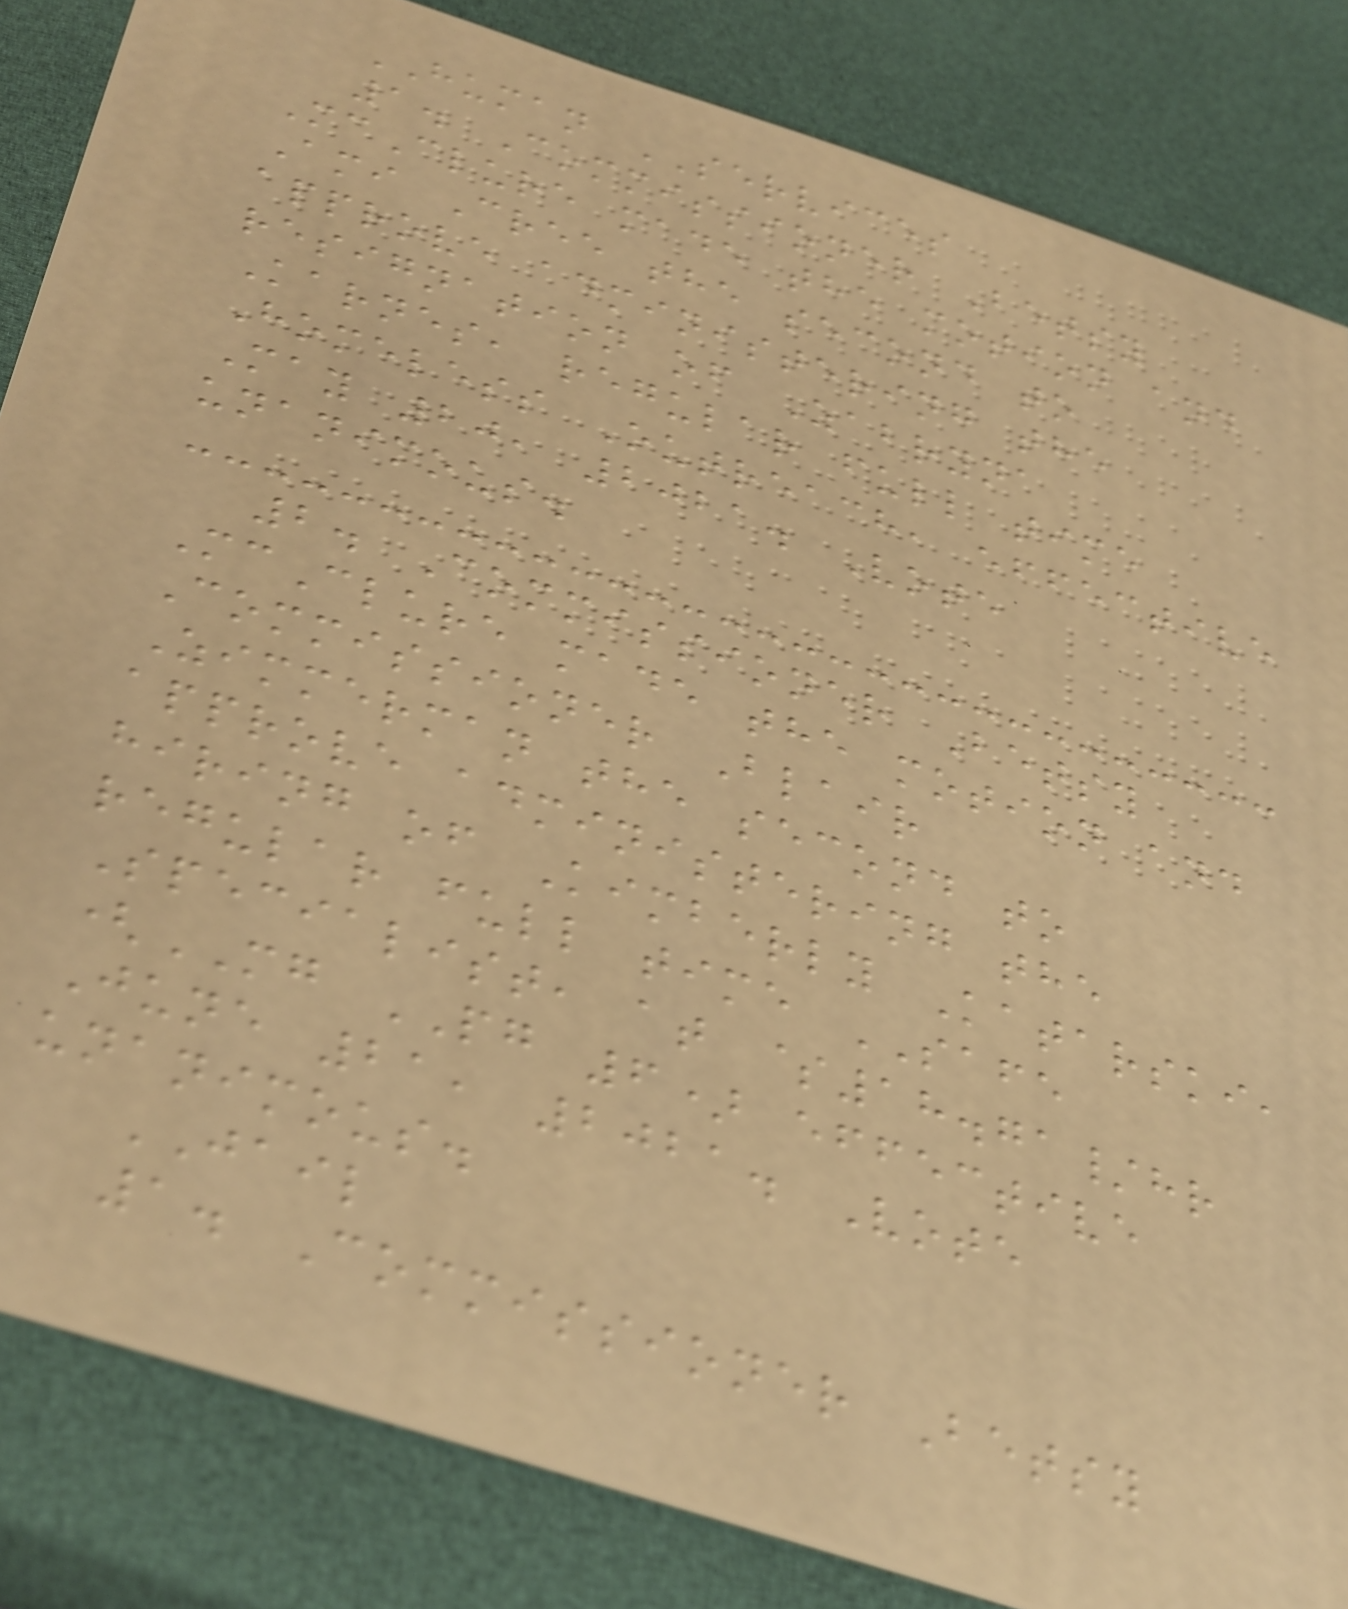HUMAN SERVICES
1. Commissioner Betsy
McClure made the motion and
Ami Cree the second to
approve administering the
resignation of Zabryna
Karnes, regular full time
Homeless Outreach, effective
May 20, 2021. Vote
unanimous.
2. Commissioner Betsy
McClure made the motion and
Commissioner Blair
Zimmerman the second to
approve administering the
hiring of Kimberly Katarski,
regular full time SAFE
Specialist, at $18.71/hr
(MG PG 6) effective
June 21, 2021. Vote
unanimous.
JAIL
1. Commissioner Betsy
